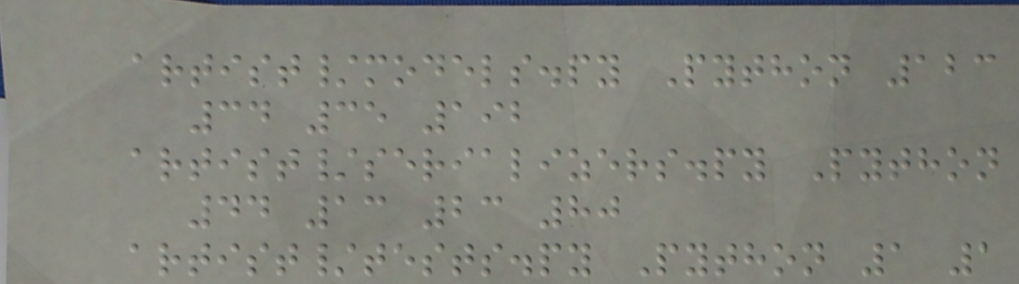artist/models.py Python 123
34 35 192
artist/serializers.py Python
44 13 23 80
artist/tests.py Python 1 1
